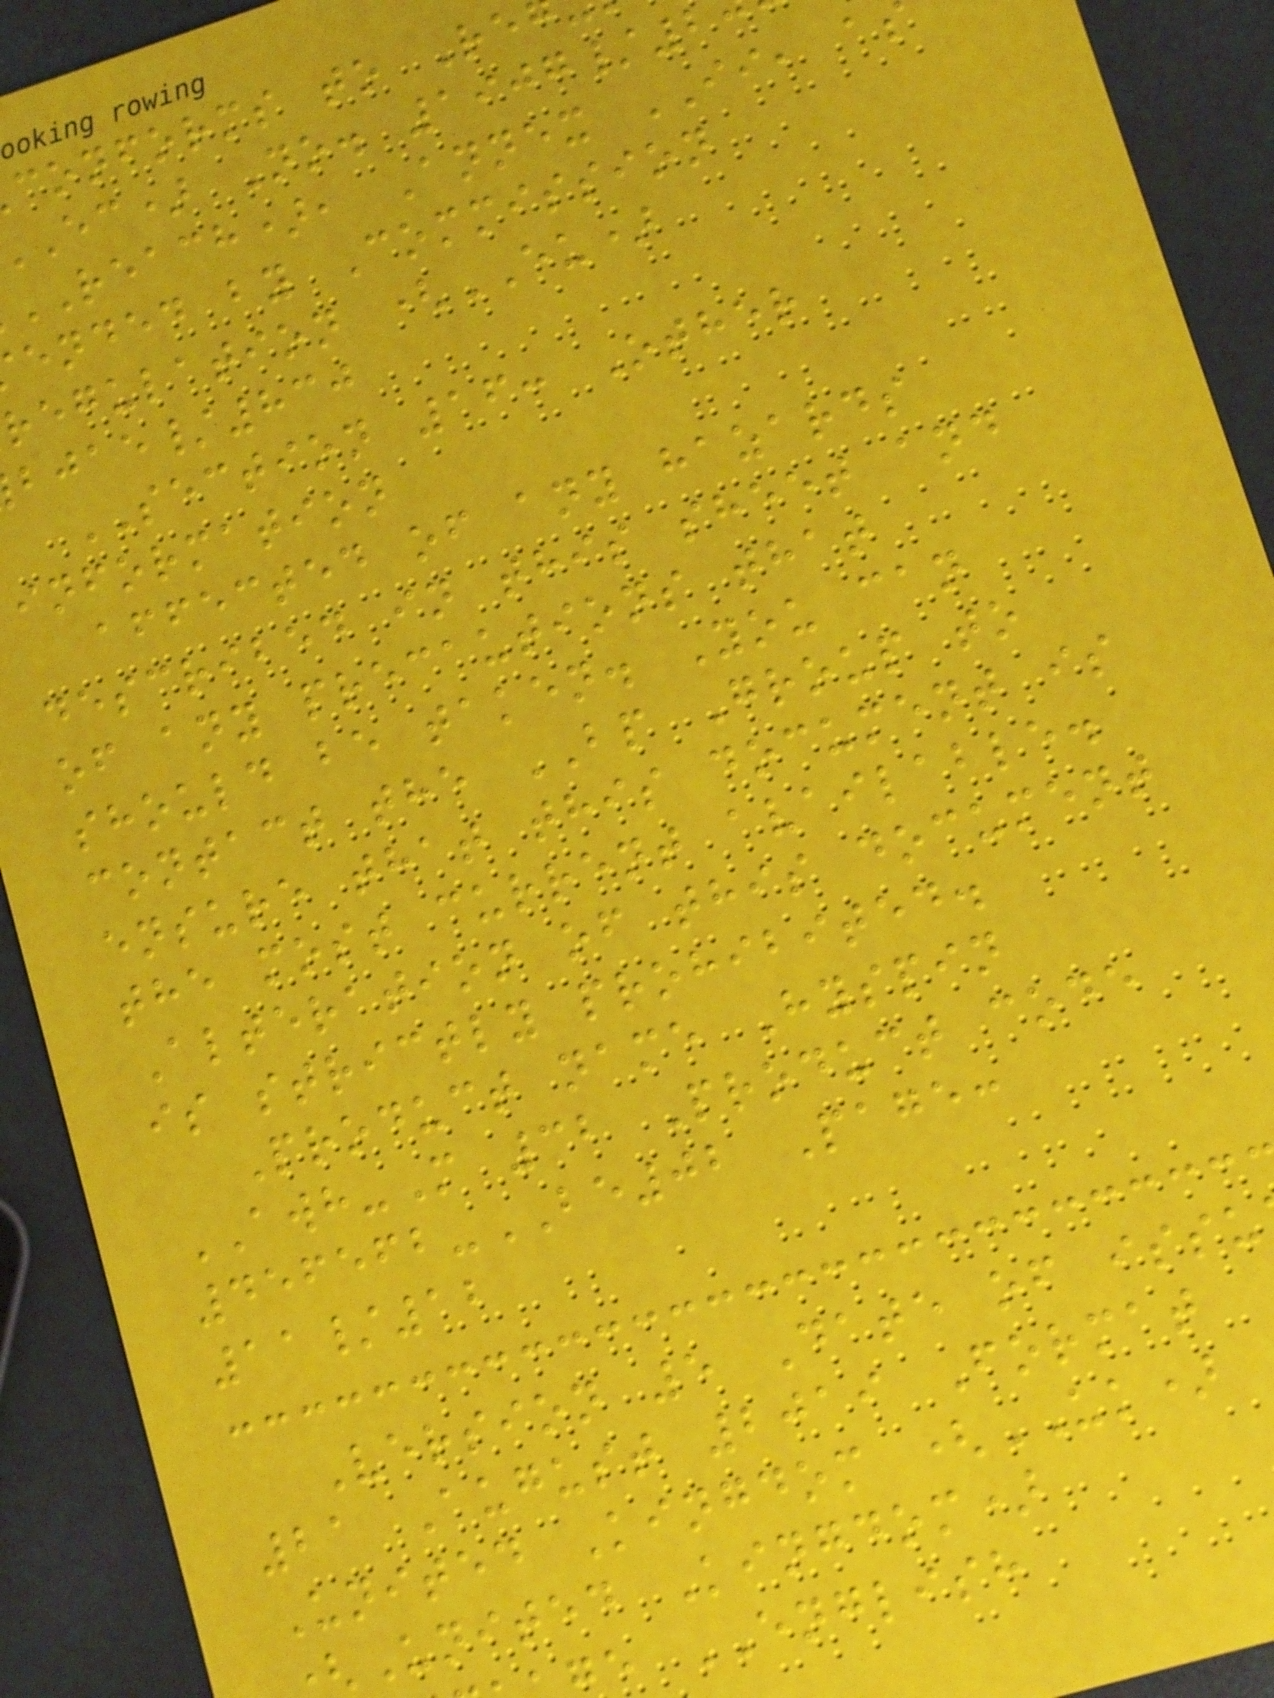conforms to Re
ec) No. 1907/2
REACH), Annex II, a
ended by Commission
regulation (EU)
/830
SECTION 16: Other
information
affected of any hazards
described in this sheet and
of any precautions that
should be taken. You can
contact the BP Group to
ensure that this document is
the most current available.
Alteration of this document
is strictly prohibited.
Product name Hyspin
AWH-M 32 Product code
456562-BE02 Page:
11/12
Version 5 Date of issu
21 August 2019 Format
United Kingdom (UK)
United Kingdom)
e ENGLISH
